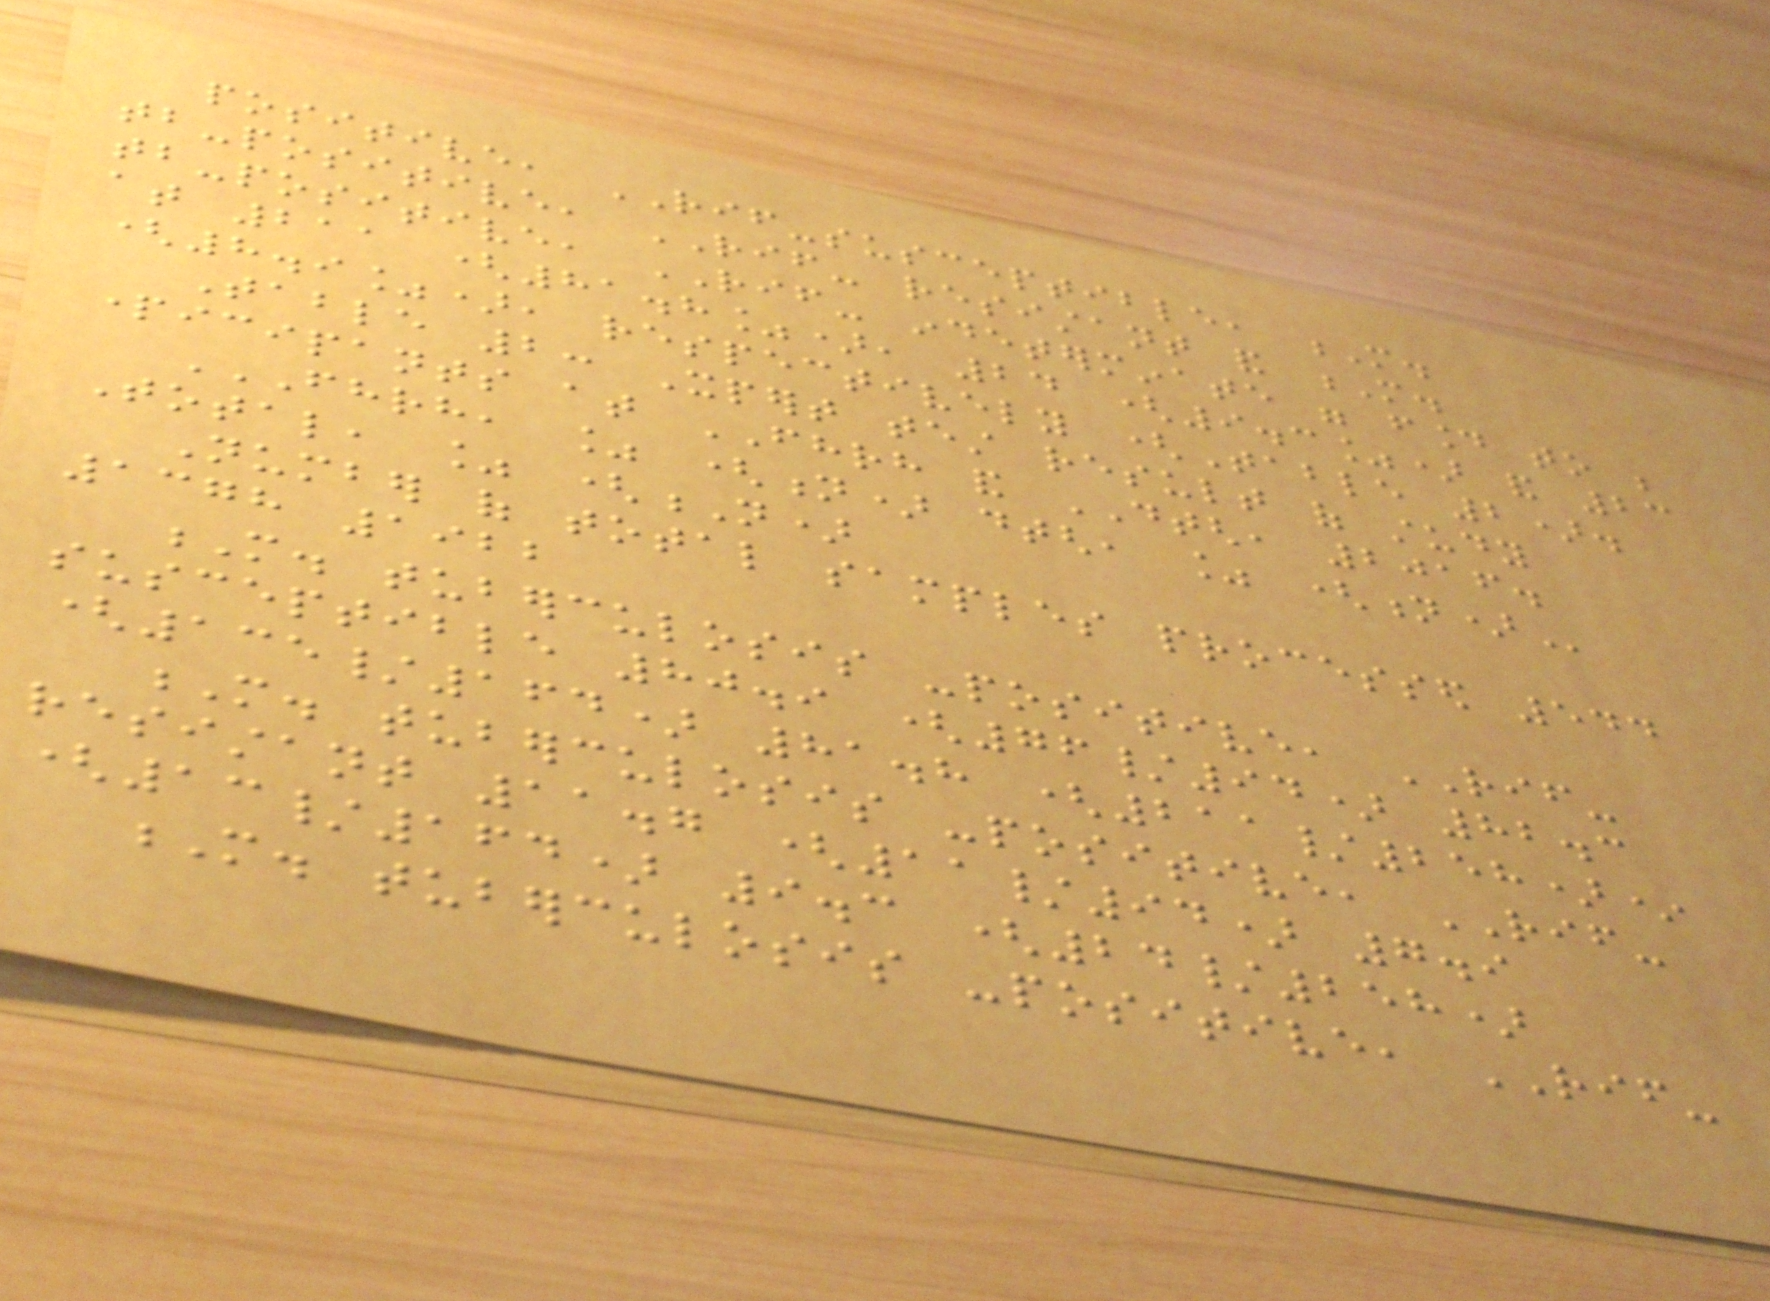positive, RIF-susceptible, M.
tb-positive, RIF- resistant and M.
tb-positive, RIF- indeterminate were found to be
at 211 (81.8%), 24 (9.3%) and 23
(8.9%), respectively (Table 2).
Table 2: Xpert test result of study
participants at FHRH and DTGH, 2016.
FHRH, % (N) DTGH, % (N)
Total, % (N)
Number of total samples processed 544
1378 1922
M. tuberculosis -positive, RIF-
susceptible 80.9 (76/94) 82.3
(135/164) 81.8 (211/258)*
M. tuberculosis -positive, RIF-
resistant 11.7 (11/94) 7.9
(13/164) 9.3 (24/258)
M. tuberculosis -positive, RIF-
